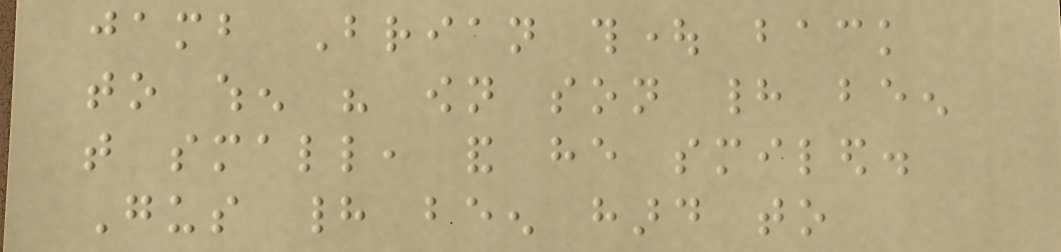jamb Brian thought back
to when his own son had been
that small, and he smiled.
Gus had been hard to
